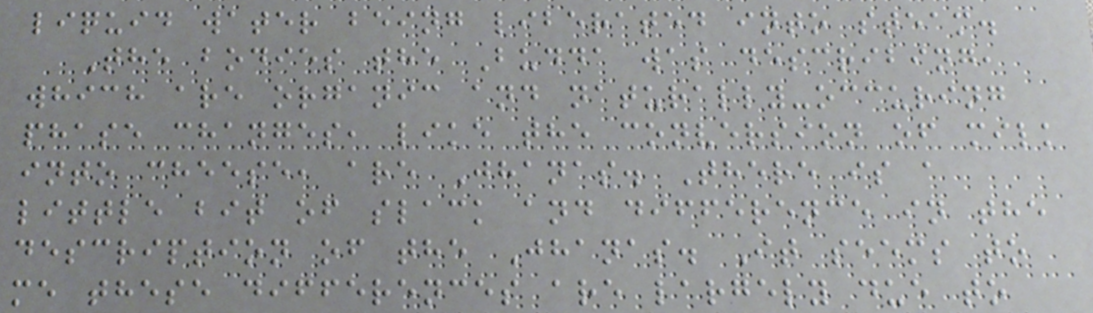liquid water being liberated into steam.
The bodies the Budda was describing,
which are organic and naturally-occuring
phase changes, like the conversion of milk
into cheese, are Jhanas. There is a
little bit of slack and difference in the
description of the Jhanas. It seems to
me these differences are largely due to
